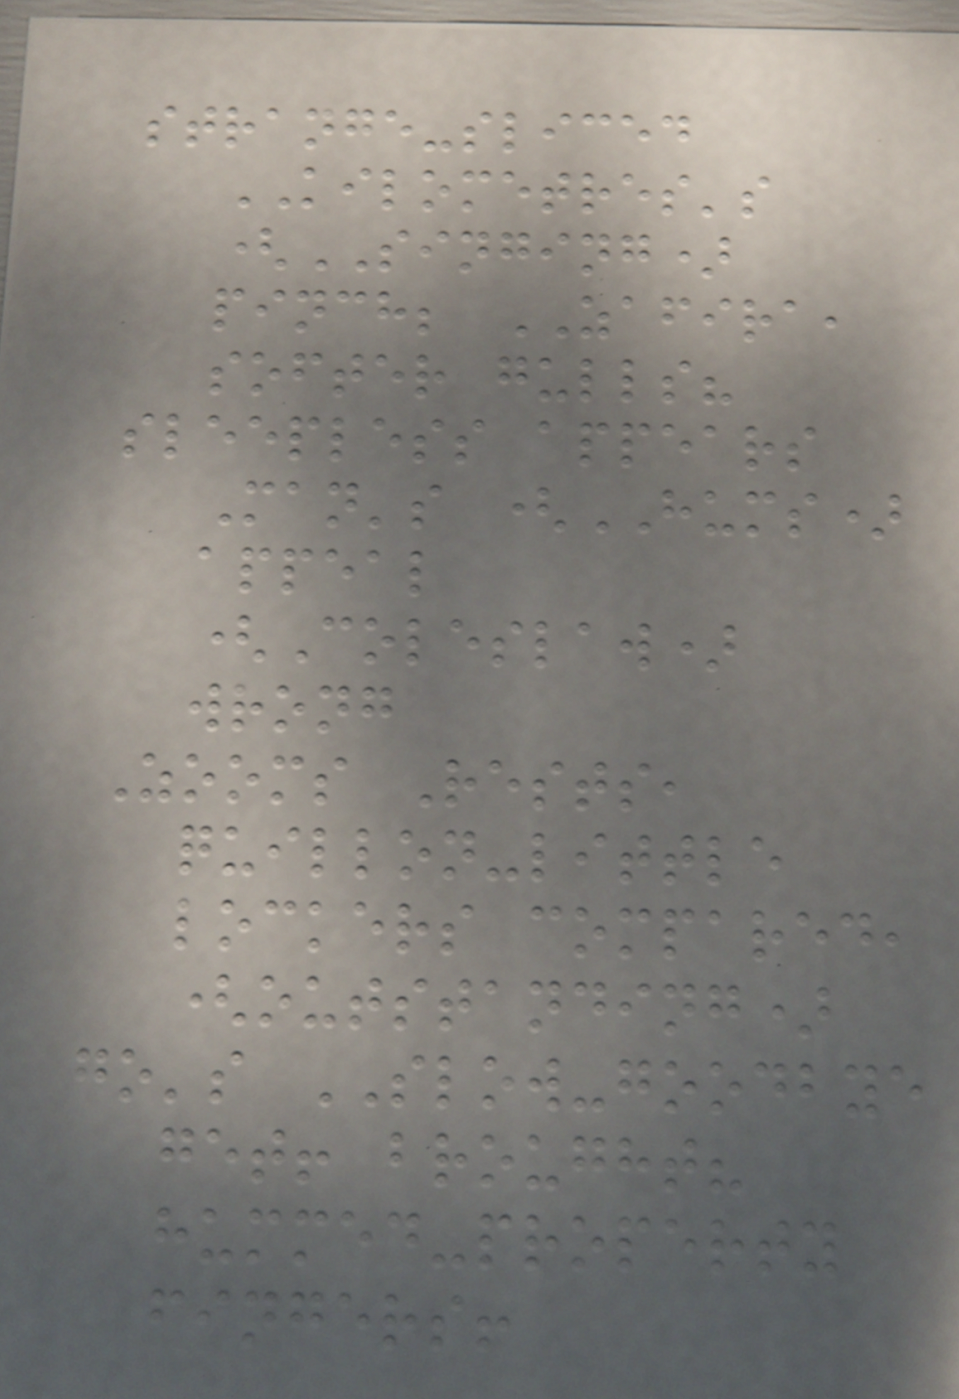strange-sliced
KILOMETRES's
(SINGING)
pinch; ZAFIRA,
softer gulls?
sleepless appears
Man's (HUMS)
appeal
(Coleslaw)
wrong
Zooms Rests,
quillon-little
lockers compared,
(outstanding)
go's SLOW-goodbye
get! brought?
hummed-property
fingers!
